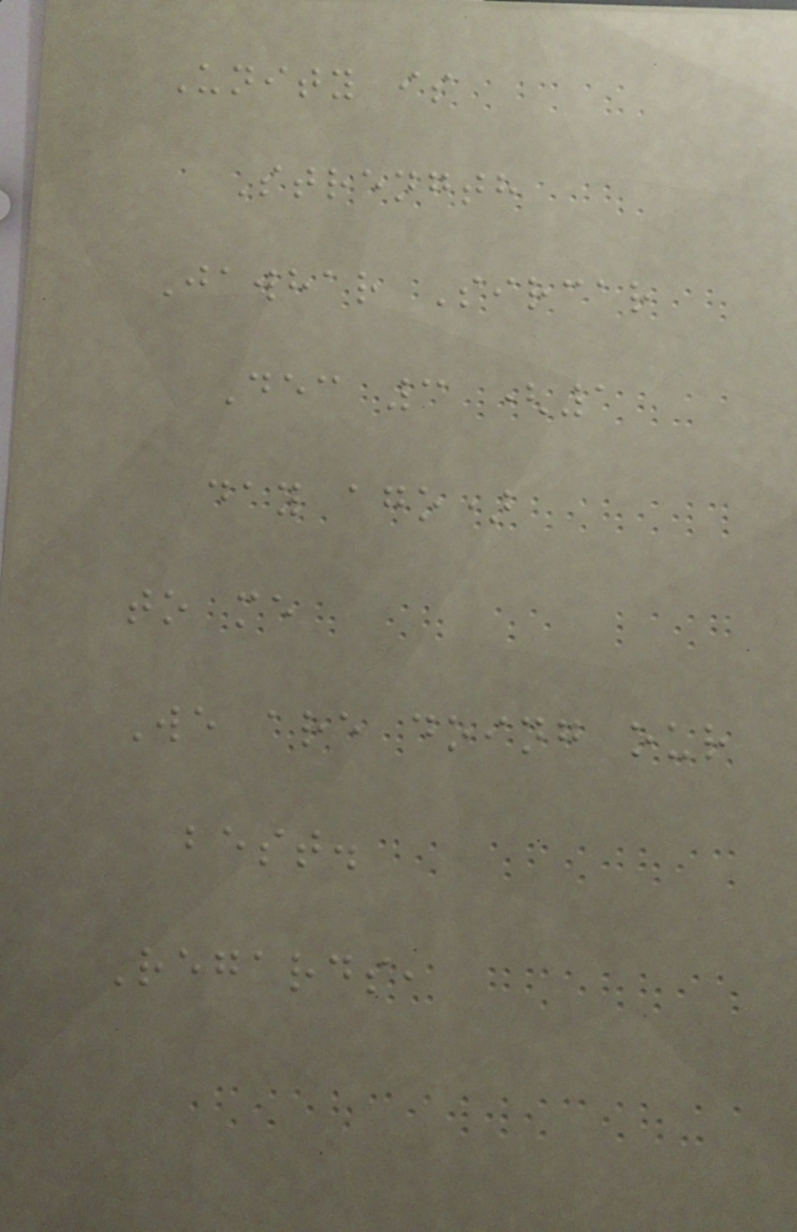Unity is
Strength
Jawhar Sircar
Dec 3 (1
day ago)
to me
We are doing our
best.
Regards,
